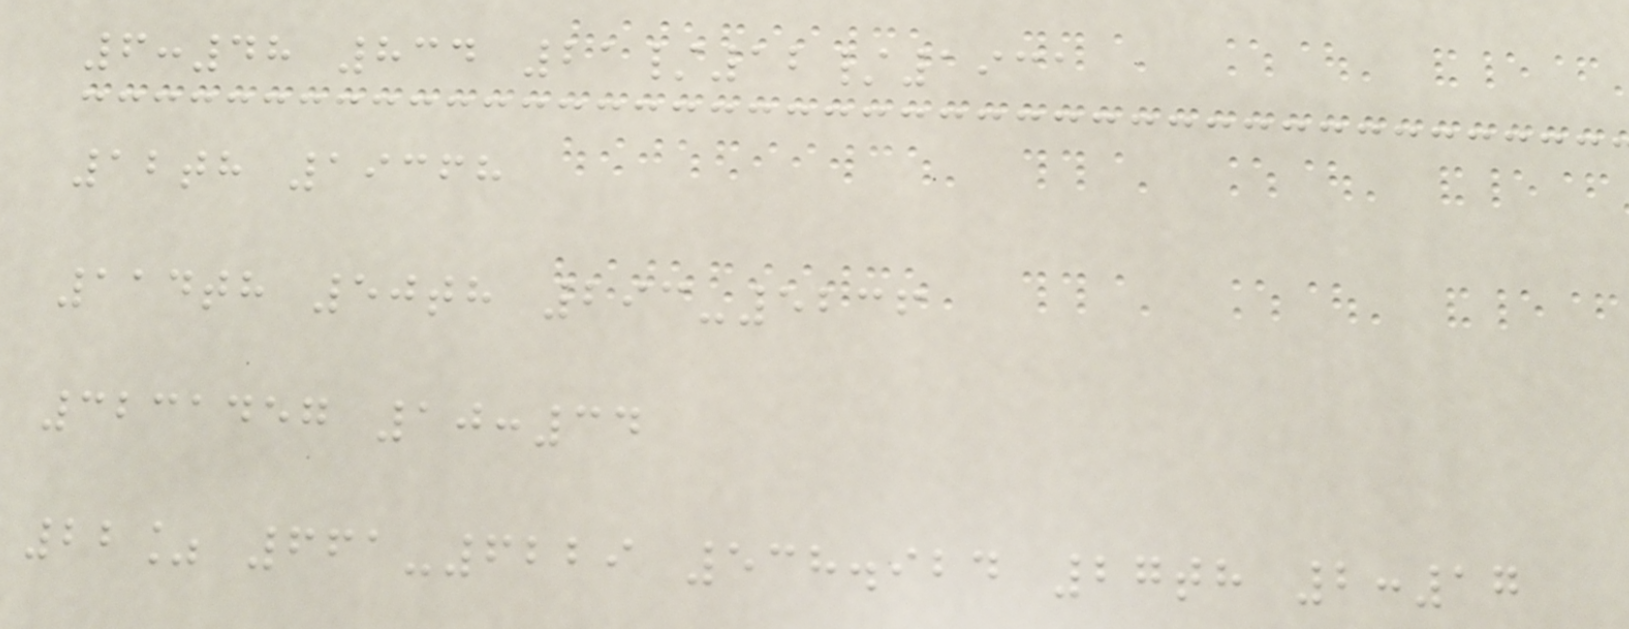6:48 834 21/12/1931
12th 19368
114th 50th 293-5236
3231457 10:34
22% 661-6229 538.924 27th 2:17
